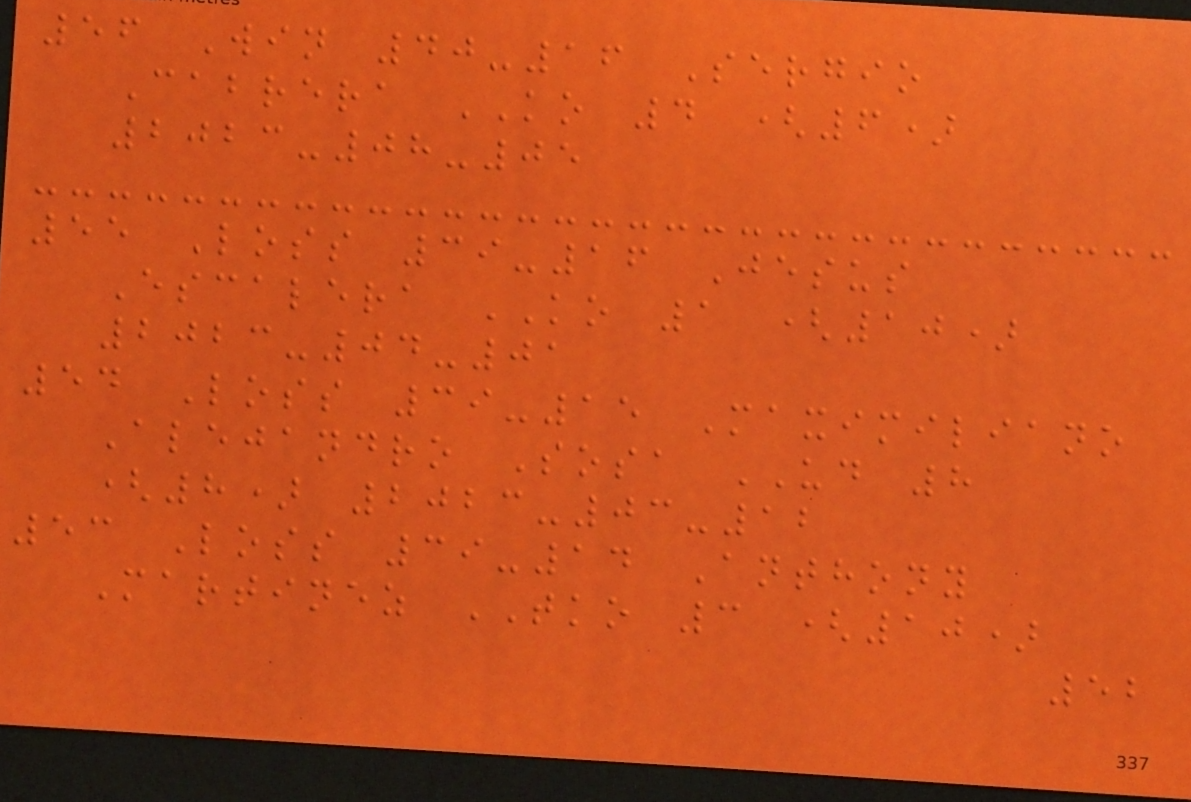56 Win 40-16 Sergio
Cabrera KO 4 (6)
2023-08-05
55 Loss 39-16 Jesus
Escalera KO 1 (10)
2023-04-01
54 Loss 39-15 Maximiliano
Alejandro Sosa UD 8
(8) 2023-03-12
53 Loss 39-14 Anthony
Martinez TKO 3 (10)
52
